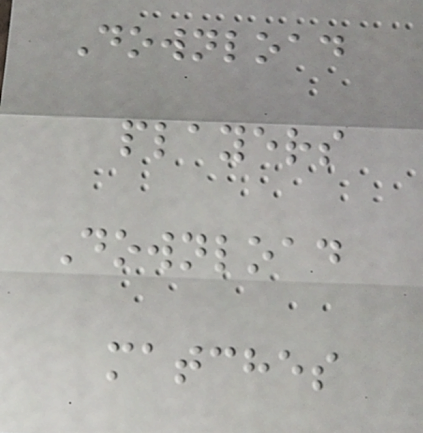Download
players
Download
matches
